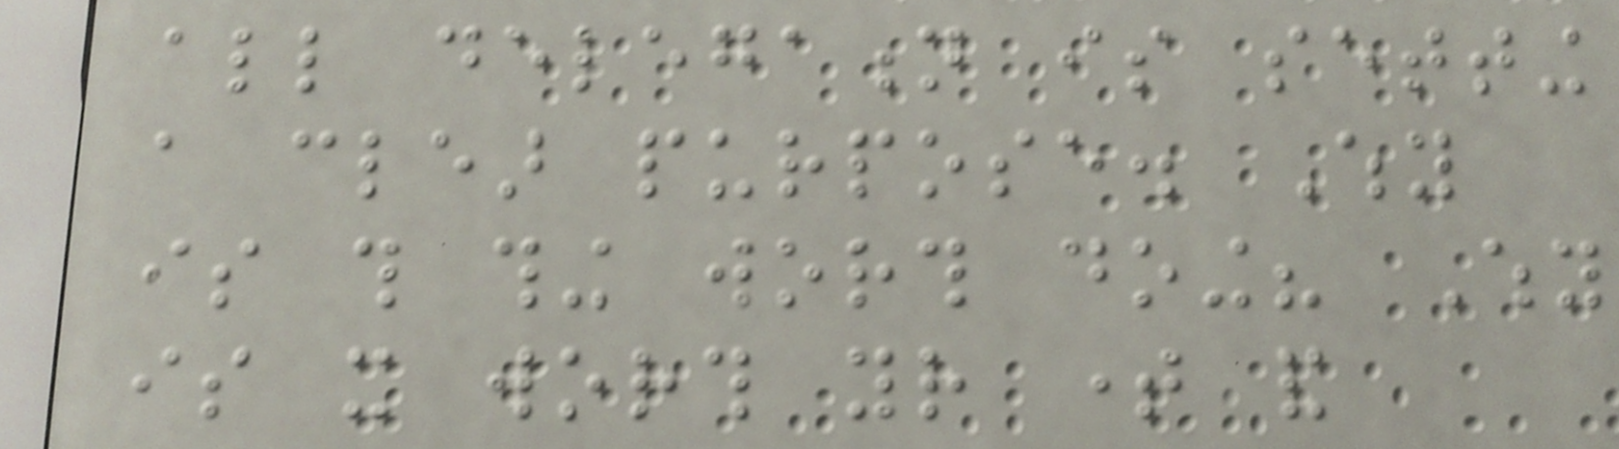all delegation is setting
a clear purpose. Why
is this thing worth doing? Why
is it worth your time and
